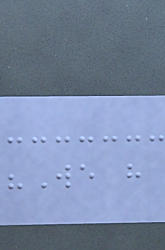"We have
